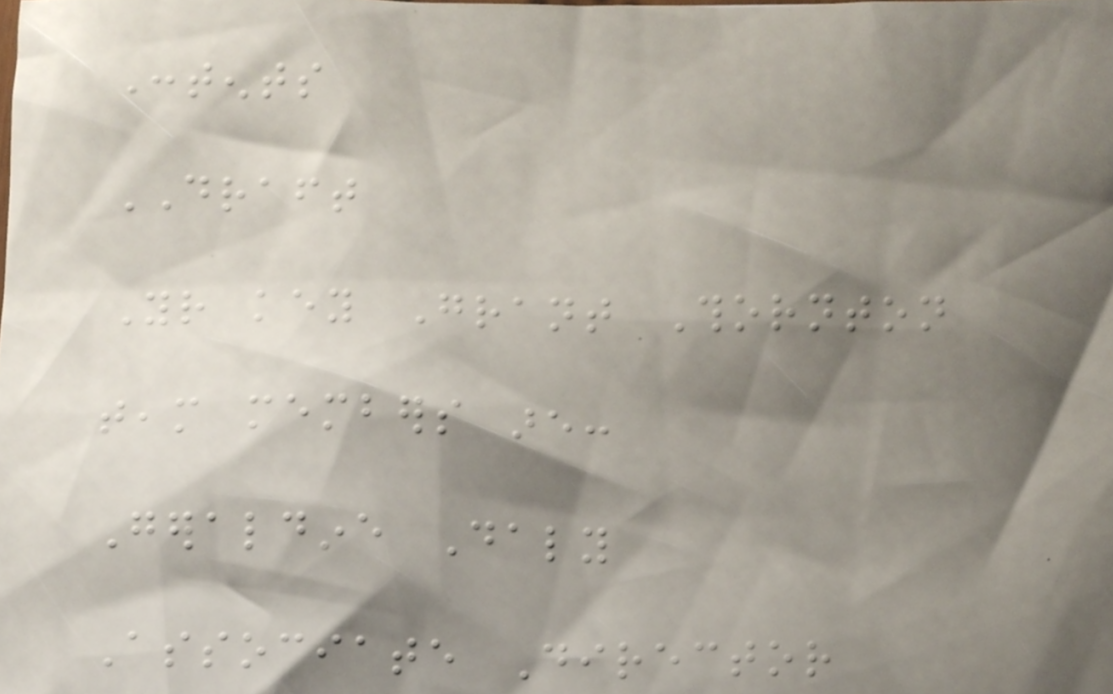Contents
DRAFT
Your key Grant Thornton
team members are:
Geraldine Daly
Associate Director
